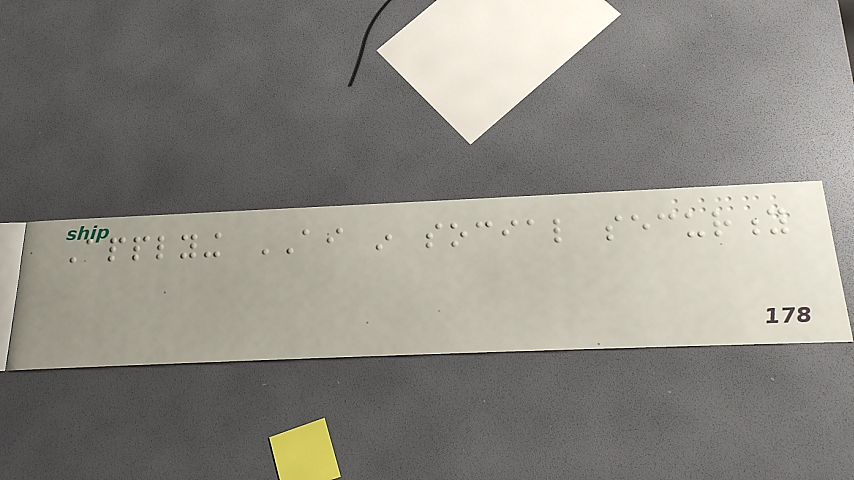Applying AI in social security
